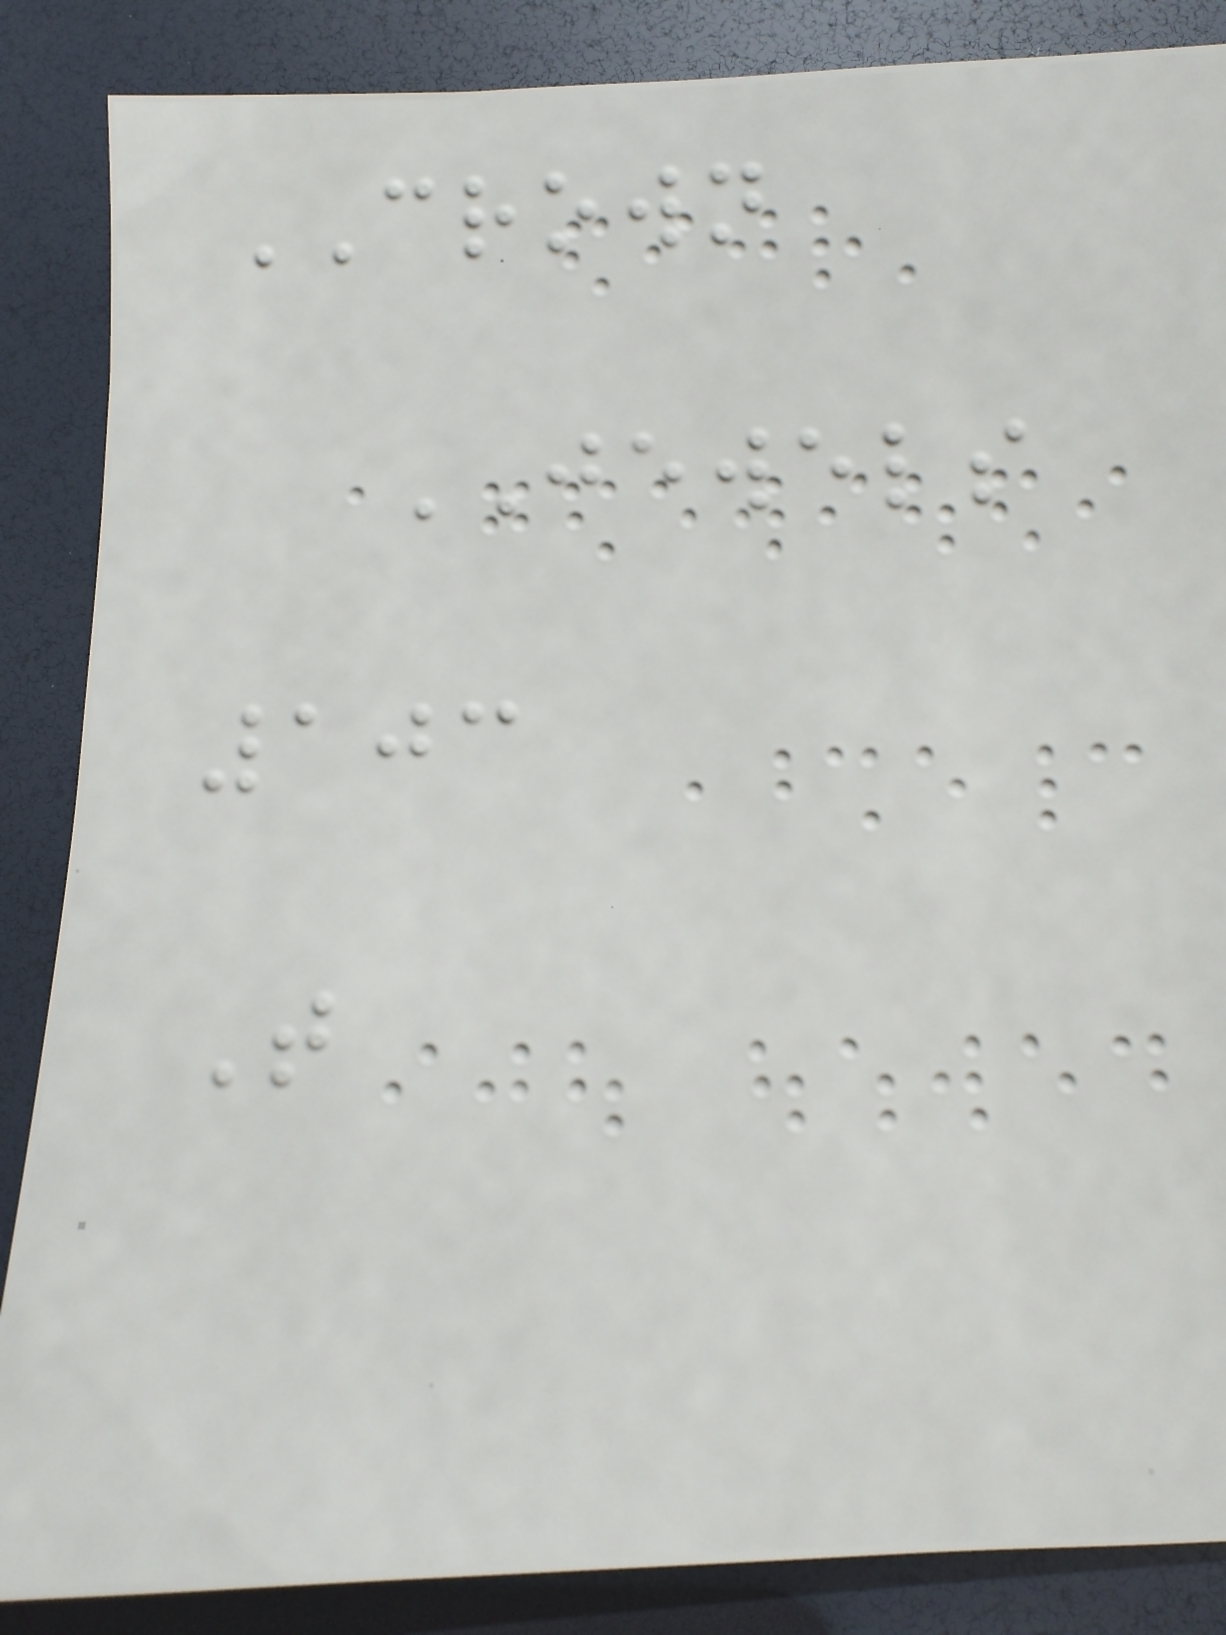CROWN
JEWELS
103
T
